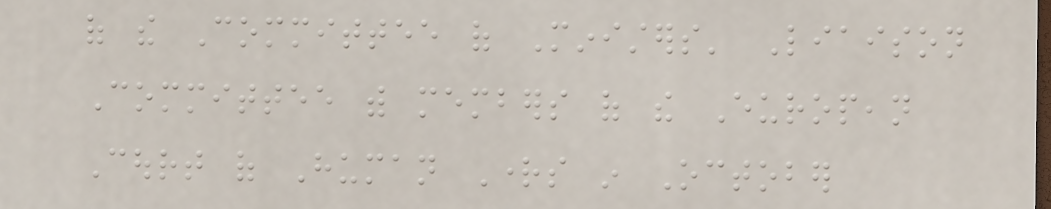of the Committee of Ministers' Liaison
Committee with members of the European
Court of Human Rights in October
